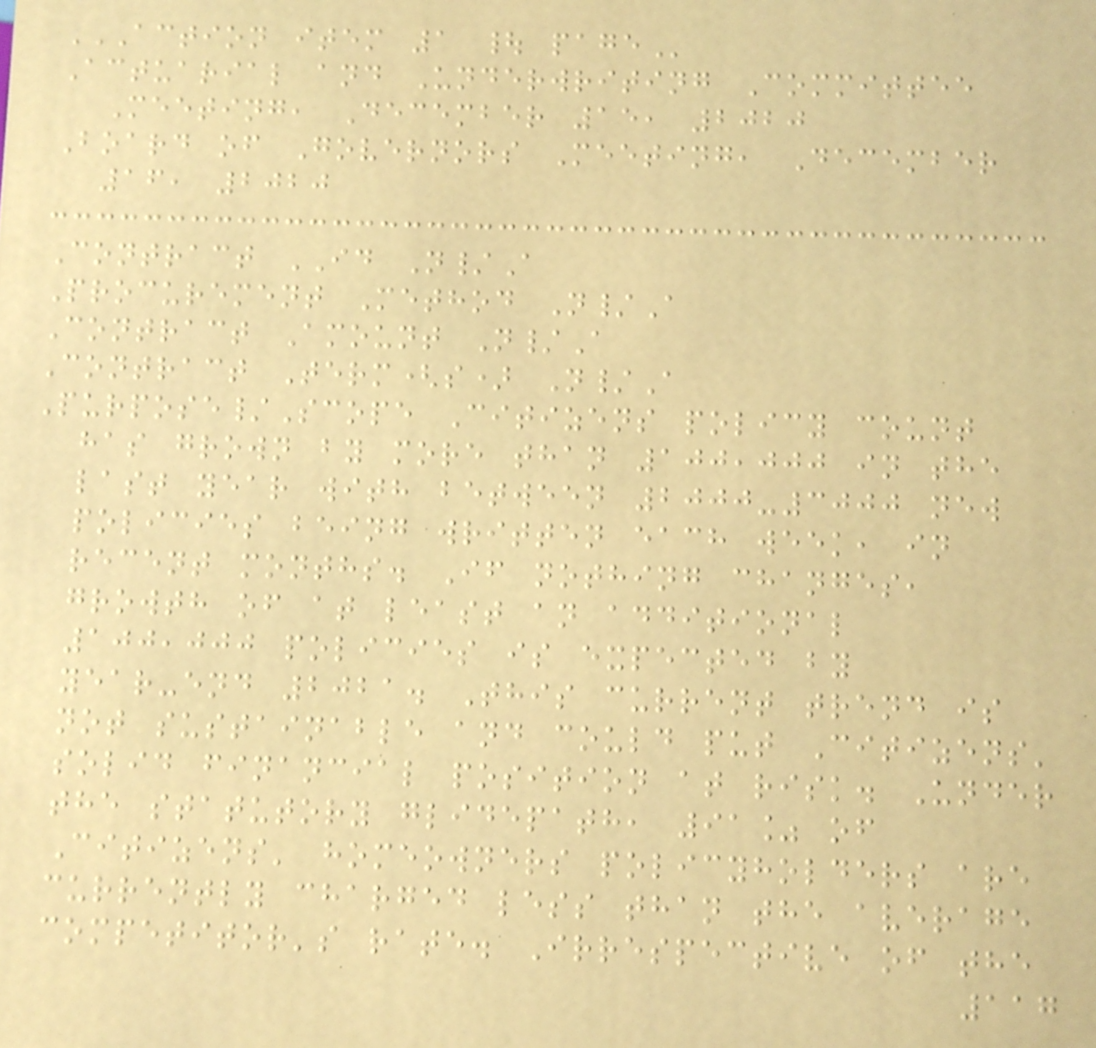ACTION ITEM 1 | PAGE
Actuarial and Underwriting Committee
Meeting, December 15, 2020
Board of Governors Meeting, December
16, 2020
Contract ID N/A
Procurement Method N/A
Contract Amount N/A
Contract Term(s) N/A
Purpose/Scope Citizens policy count
has grown by more than 100,000 in the
last year with between 2000-3000 new
policies being written each week, in
recent months. If nothing changes,
growth of at least an additional
100,000 policies is expected by
year-end 2021. This current trend is
not sustainable and could put Citizens'
solid financial position at risk. Under
the statutory glidepath, 91% of
Citizens' homeowners policyholders are
currently charged less than the average
competitor's rate. Irrespective of the
117
